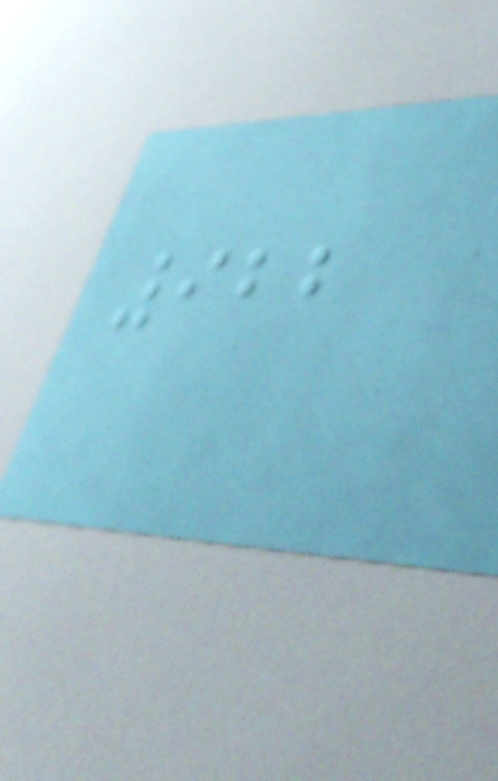922
